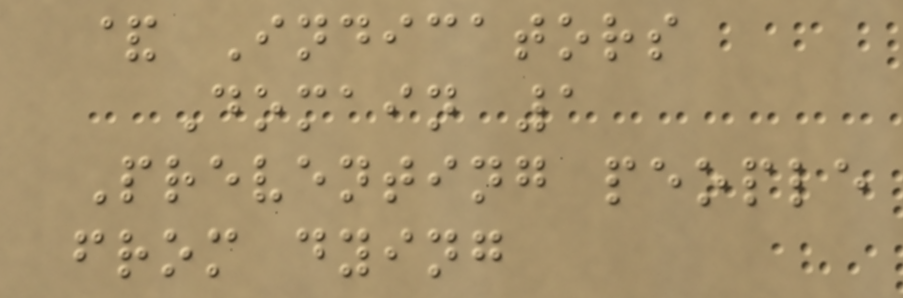& Indicators
Domain 1
Preventing people
from dying
